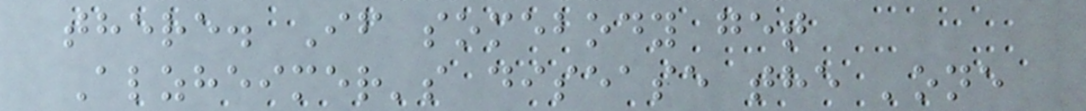there. If somebody get
Alzheimer's disease the 'one
